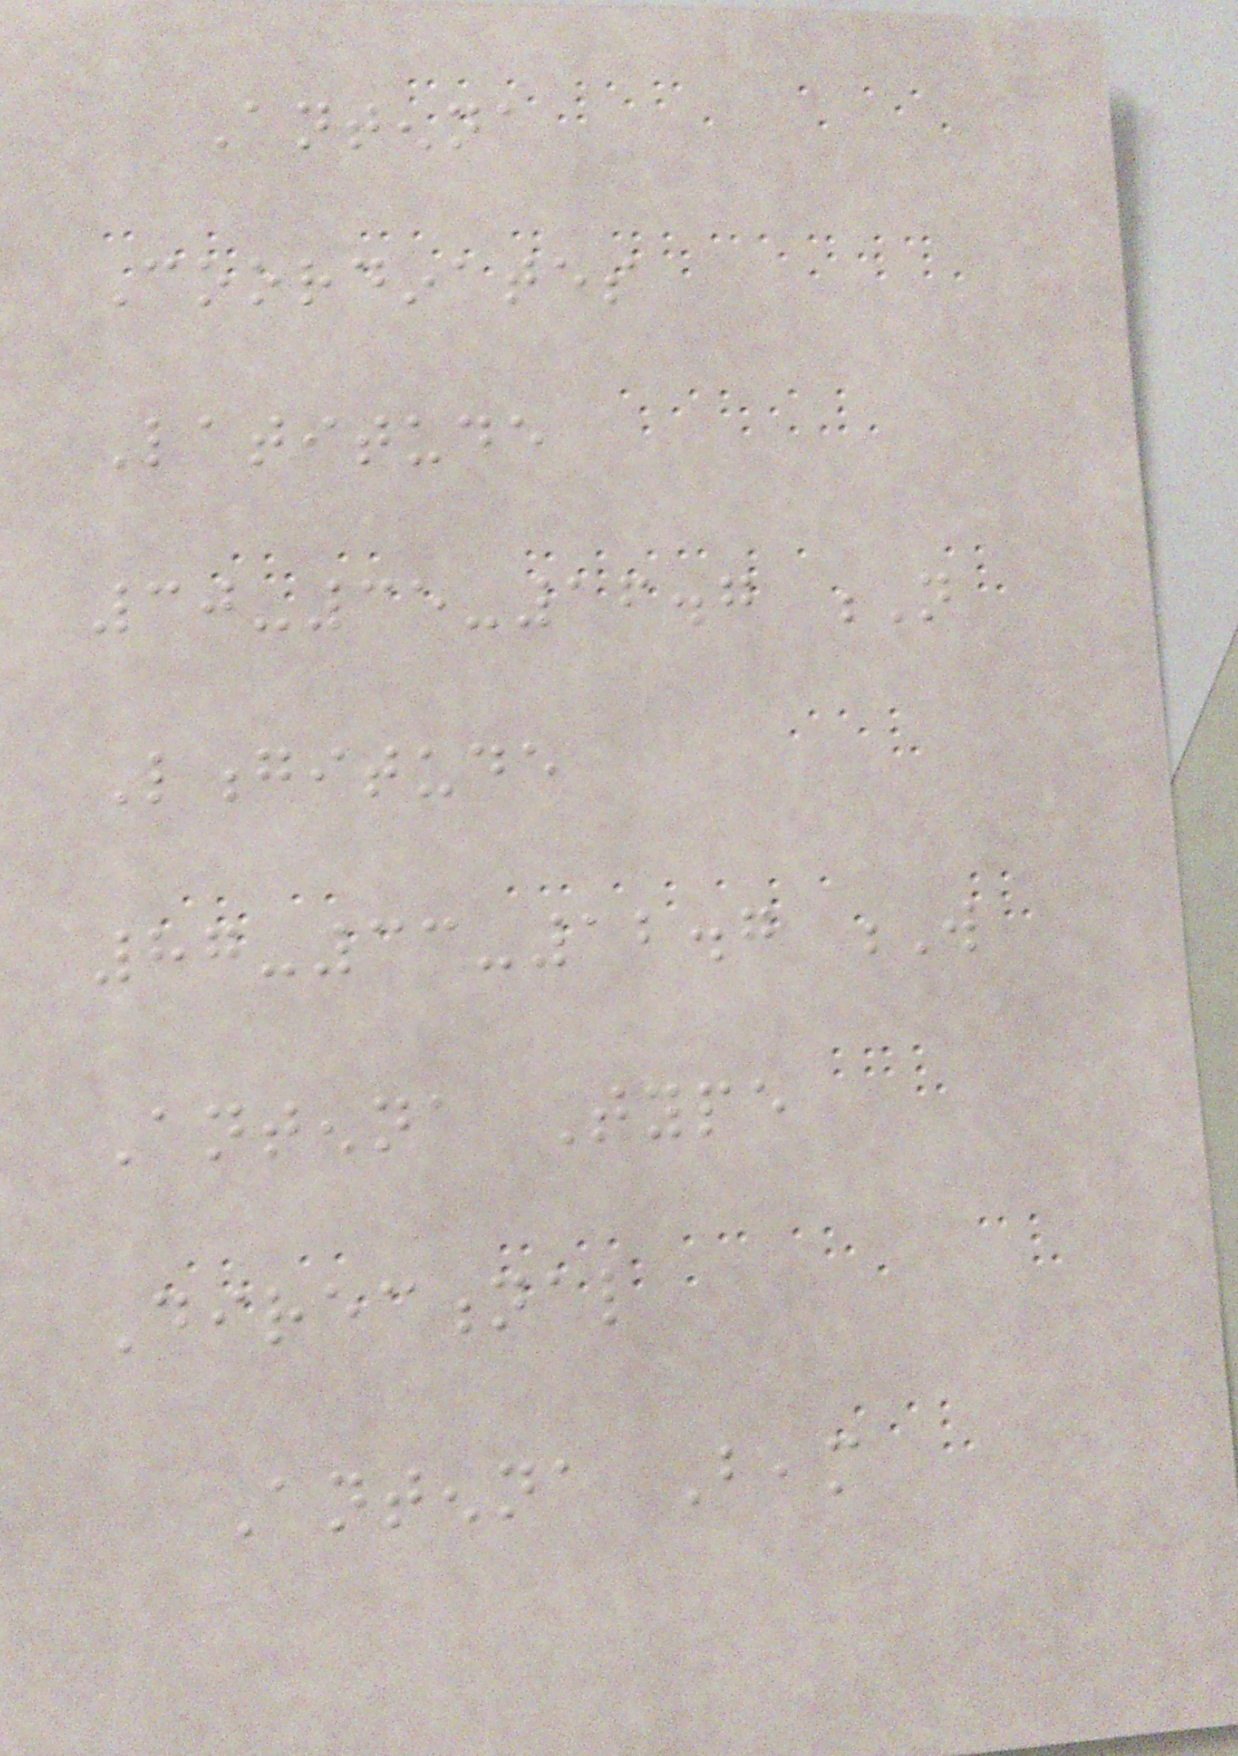Antenna
Coordinates
Latitude
30-35-16.7 N
Longitude
87-33-12.7 W
Antenna Type
Directional
Antenna Beam
